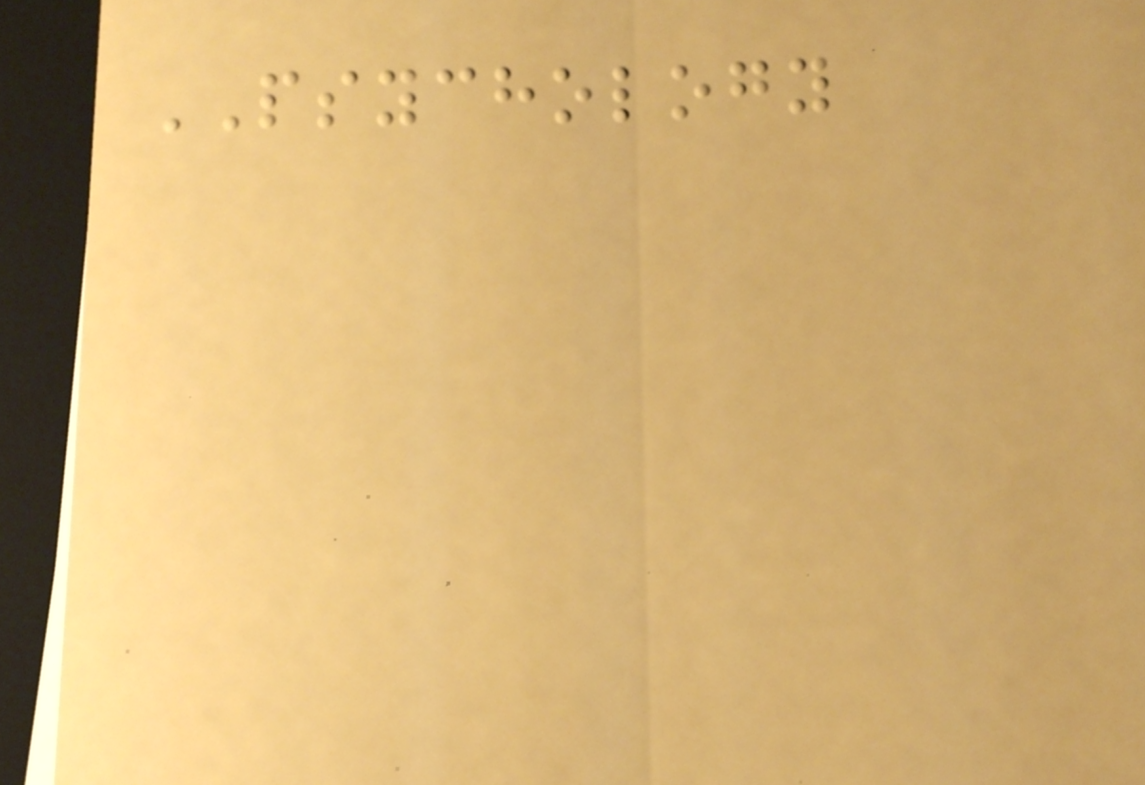PSYCHOLOGY
